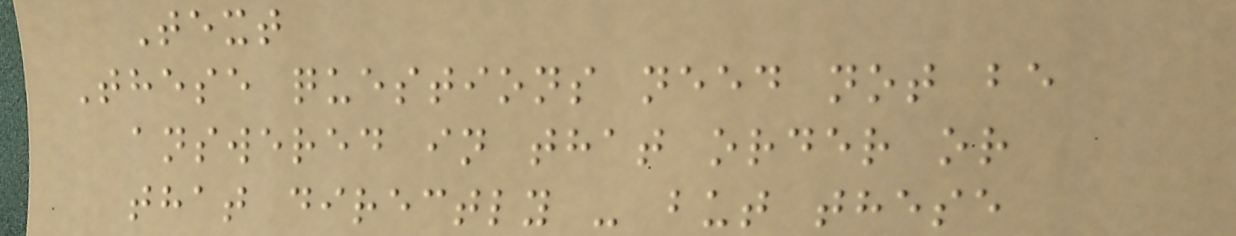Text
These questions need not be
answered in that order or
that directly - but these
